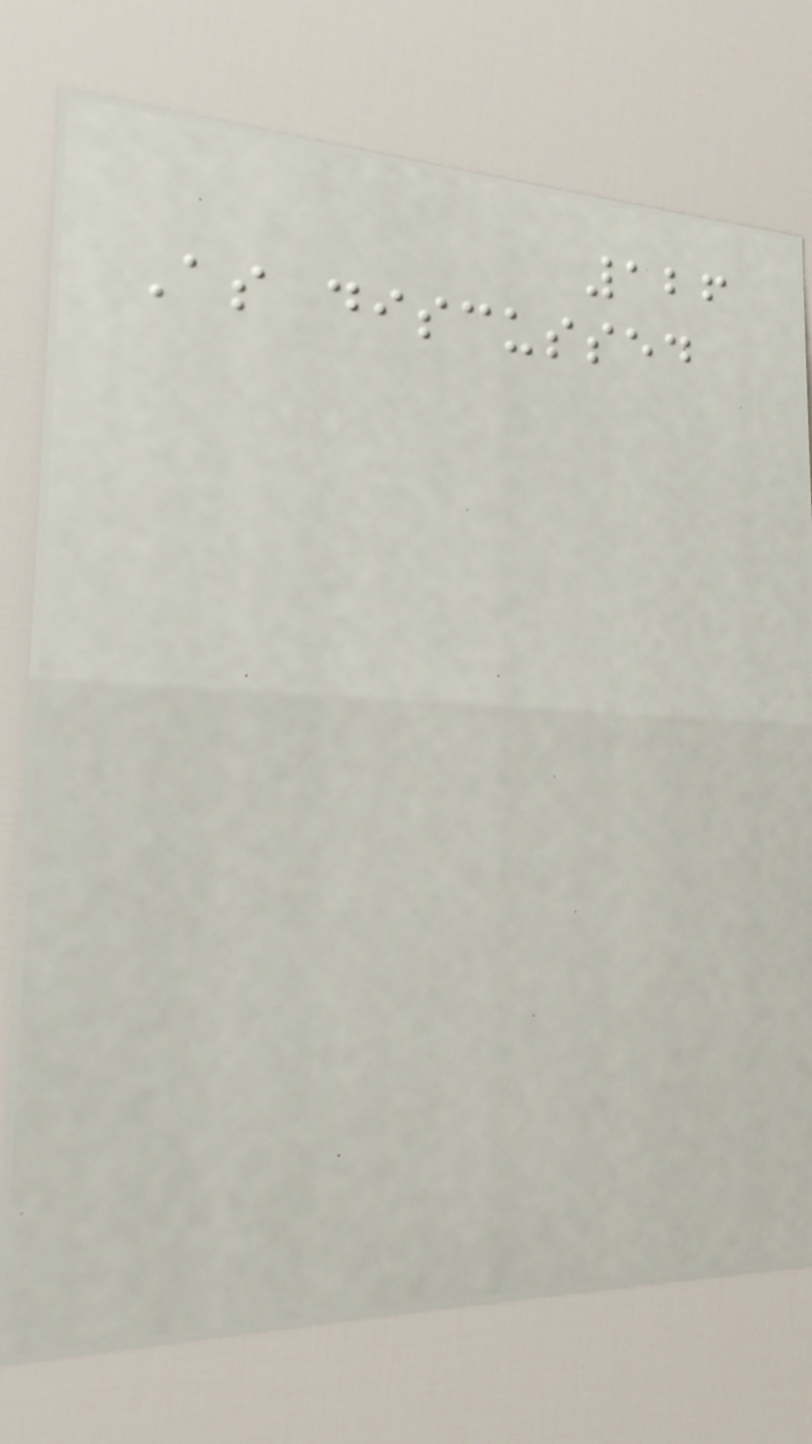126
As discussed
